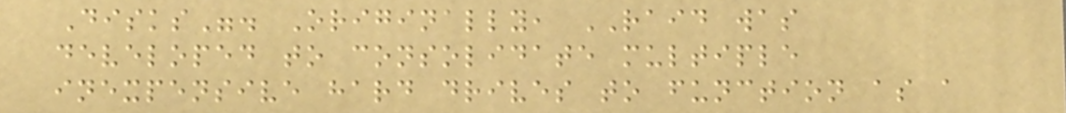Disks". Originally, RAID was
developed to consolidate multiple
inexpensive hard drives to function as a
